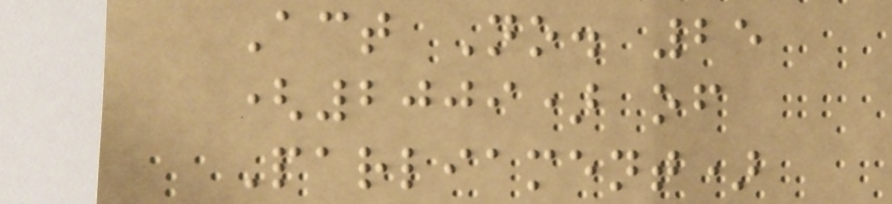Act No. 25
(2009) of
Parliament)
